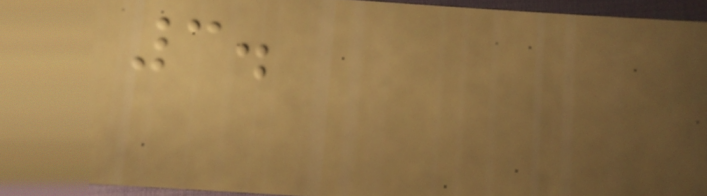3.
